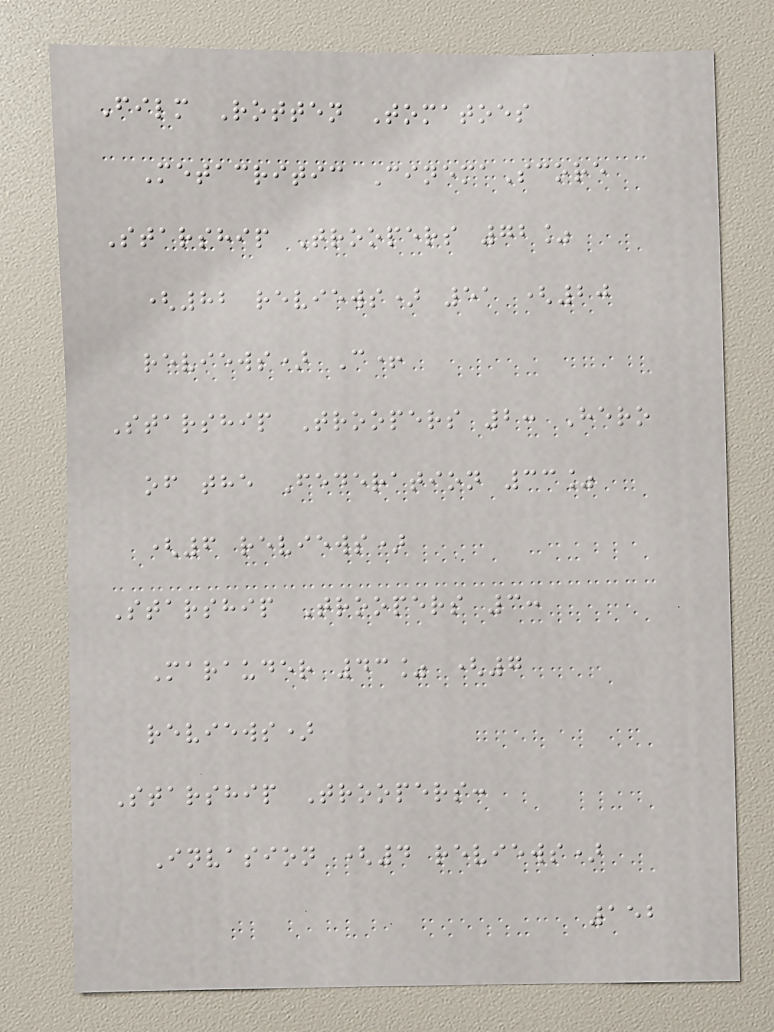Film Rotten Tomatoes
Metacritic CinemaScore
Starship Troopers 72%
(82 reviews) 51 (20
reviews) C+
Starship Troopers 2: Hero
of the Federation 33%
(6 reviews)
Starship Troopers 3:
Marauder 43% (7
reviews)
Starship Troopers:
Invasion (4 reviews)
152
